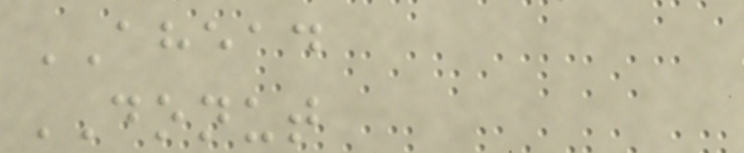AHEAD
DONUT
